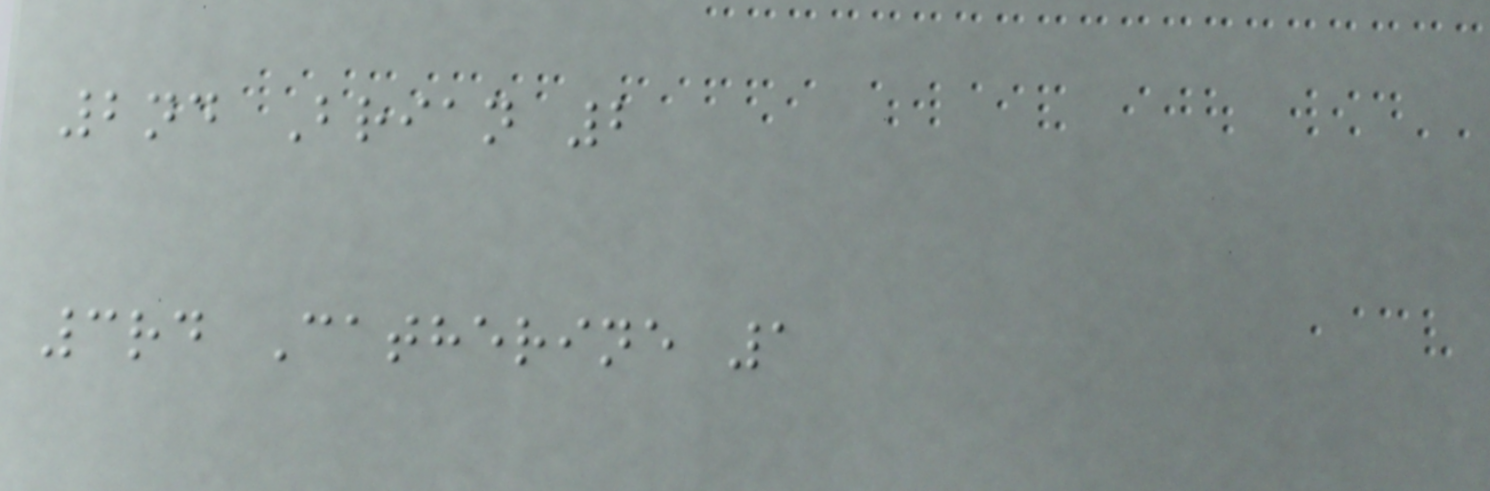2nd Brian 2
3rd Catherine 1
